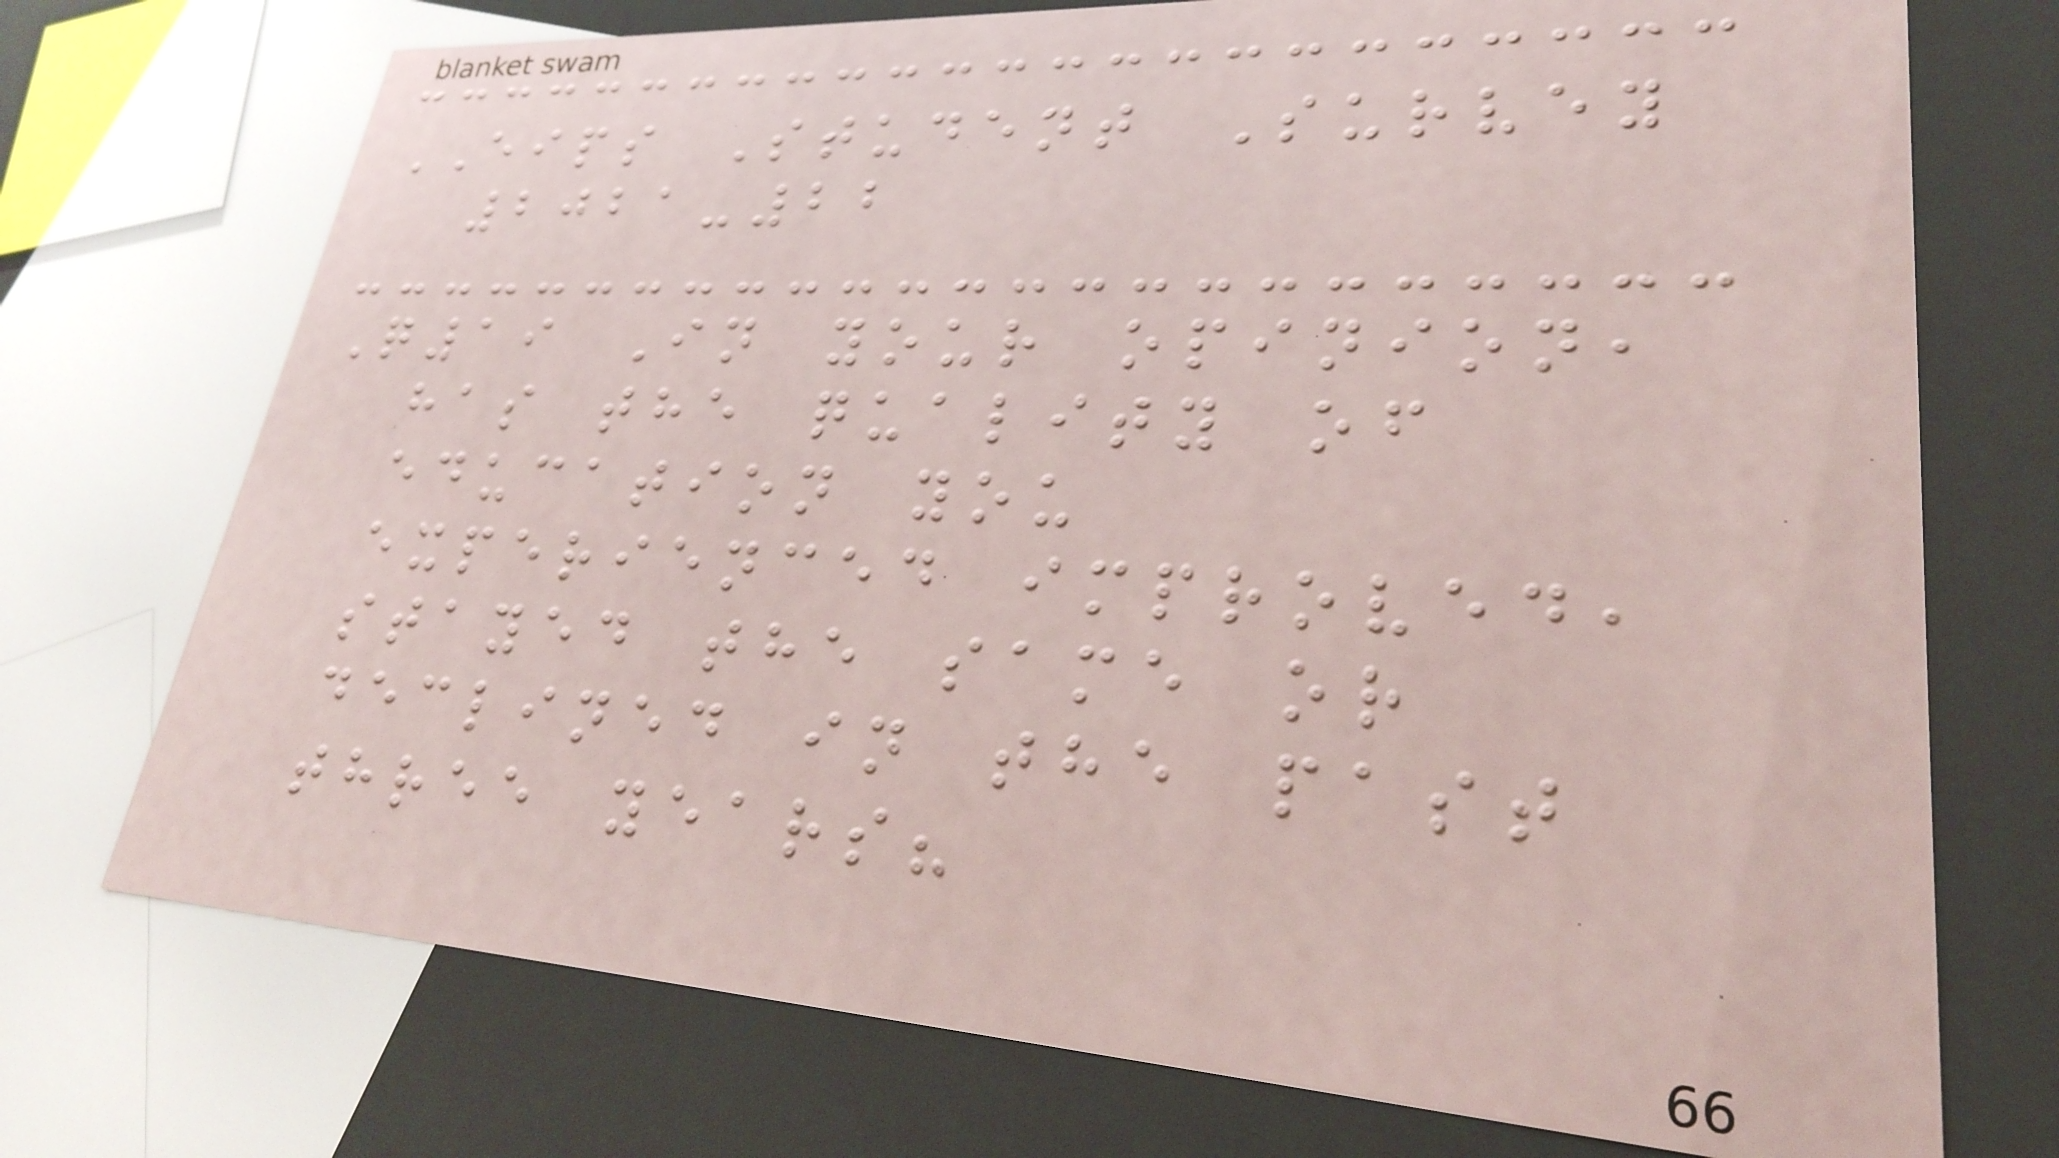EIPS Student Survey
2021-22
Q19 In your opinion,
has the quality of
education you
experienced improved,
stayed the same or
declined in the past
three years?
